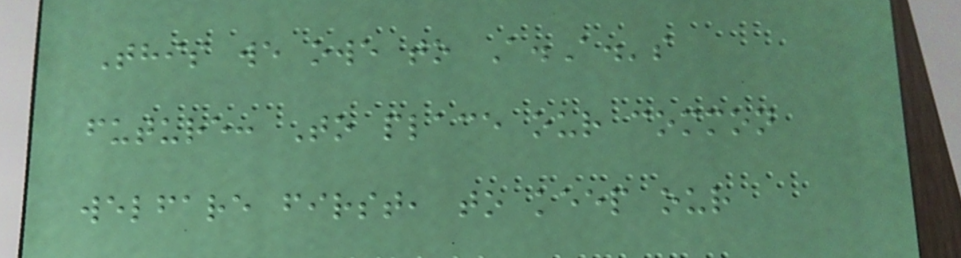This we owe to A.A.'s
future: To place our common
welfare first, to keep our
